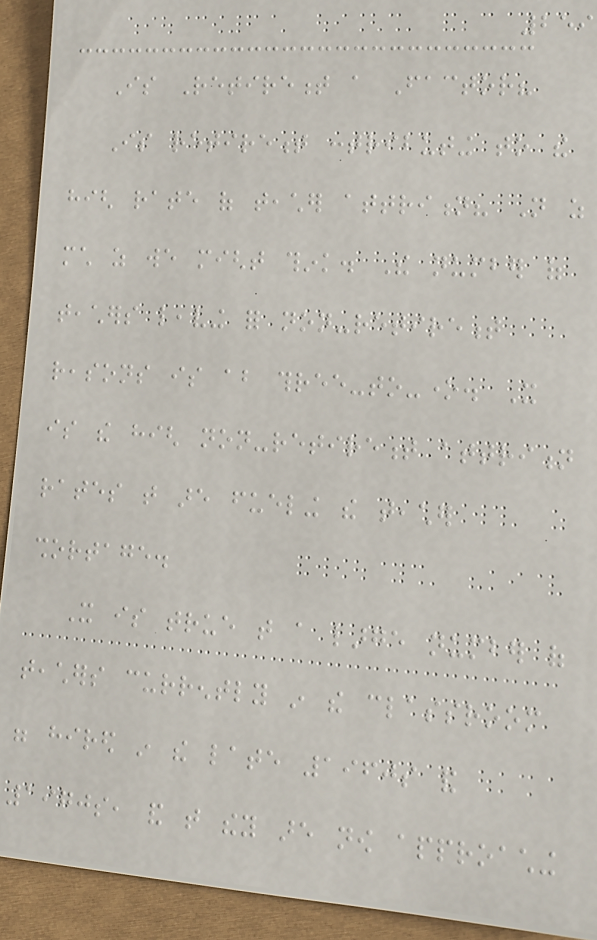259
Is Retirement a Factor?
Is retirement contributing to the
high rate of teacher attrition? Not as
much as we might think. The number of
teachers leaving for non-retirement
reasons is about three-to-one. It
is the high non-retirement attrition
rates that are fueling the teacher
shortage.
It is true that a large number of
teachers currently in the classroom
were hired in the late 1960s and
1970s, and that they are now approaching
